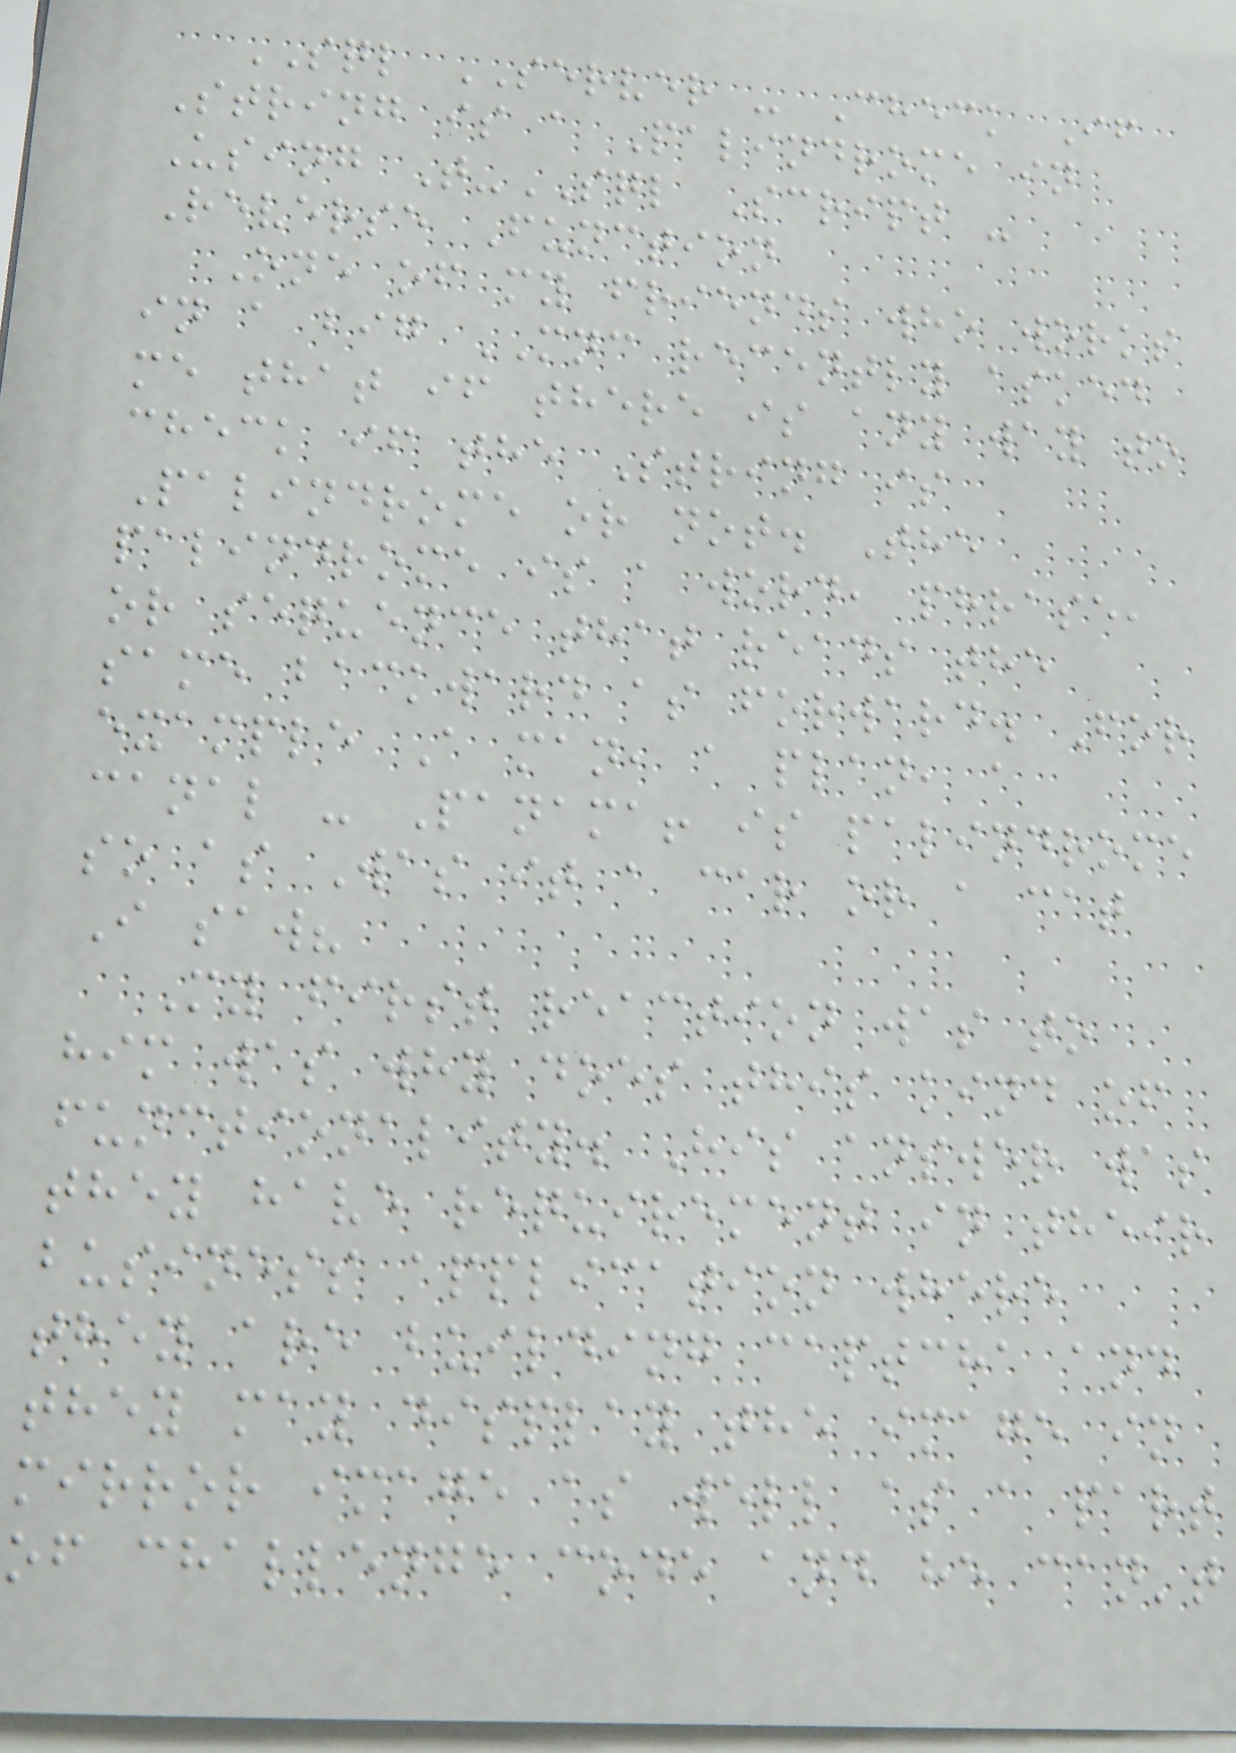SQL SERVER - Check If
String is a Palindrome in
Using T-SQL Script -
Reverse Function
One of my friends who works
in a big MNC recently asked
me that if there is any way to
check if the String is
Palindrome or not. The
palindrome is a word, phrase,
or sequence that reads the
same backward as forward. For
example A man, a plan, a
canal - Panama! is palindrome
so as Was it a car or a cat
I saw?
My first reaction was to
him was why does this kind of
functionality. His answer was
they have requirement in their
business application where
they are building captcha and
they may display the image in
mirror image as well as a part
of challenge code and he can't
